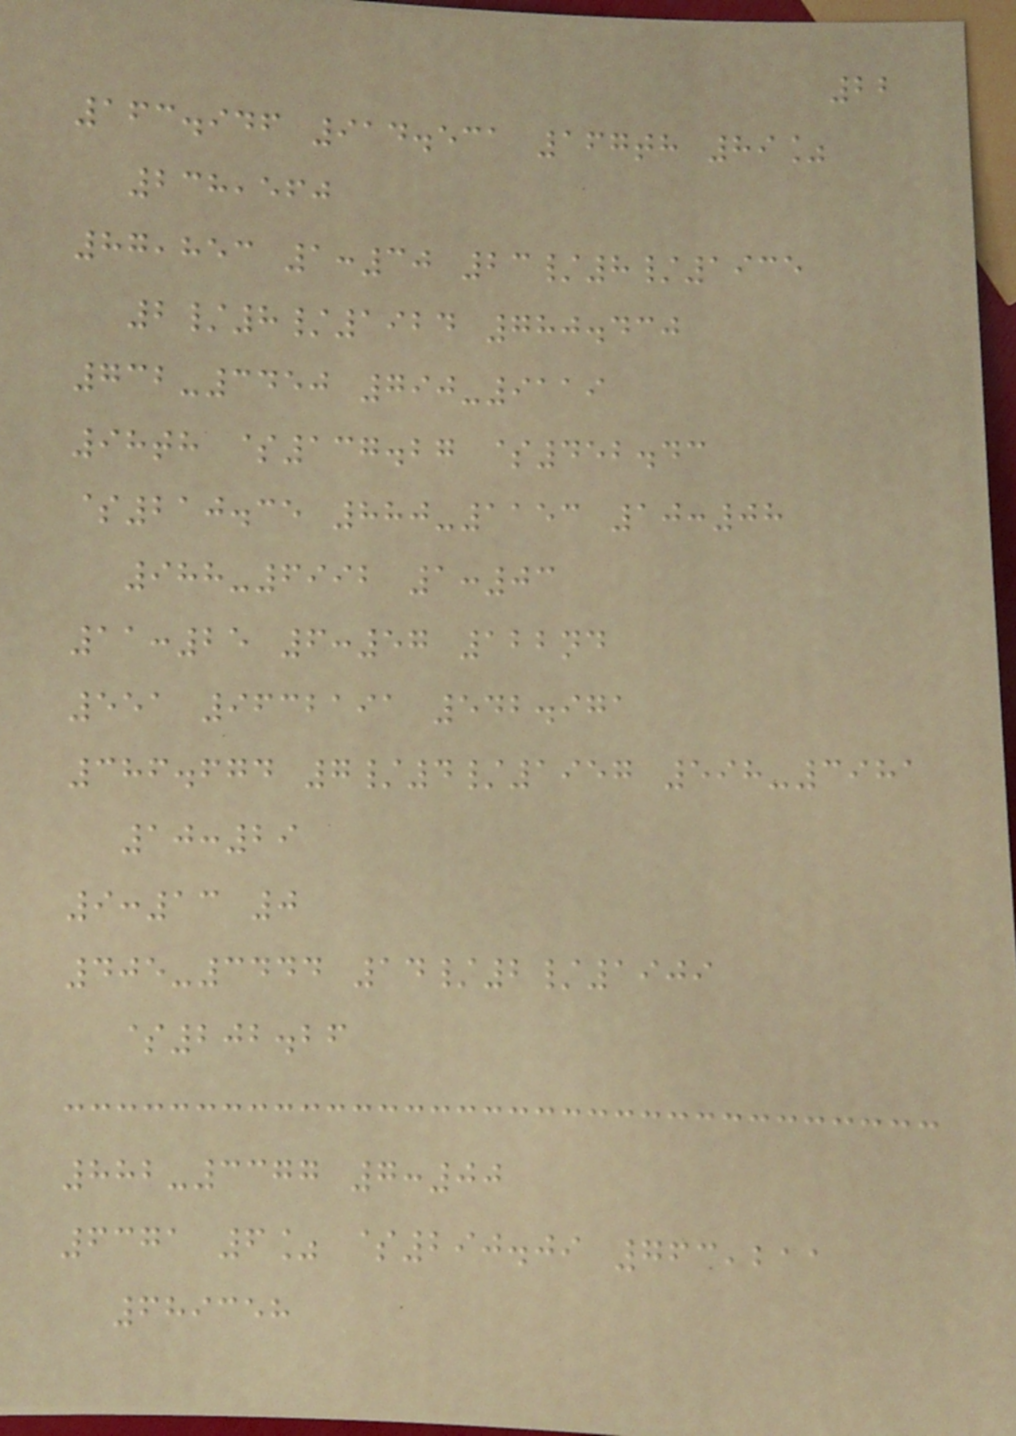22
163.946 914.531 167th 89%
238,560
87,853 1:30 23/8/1935
2/8/1924 780.430
732-3450 790-9119
98th $137.27 $452.43
$210.35 880-1153 10:08
988-6992 1:03
11:25 6:57 122nd
551 9632191 542.971
386.674 7/4/1957 598-3981
10:29
9:13 0
405-3444 14/2/1909
$202.26
882-3377 7:00
6371 6% $290.09 763,211
689358
